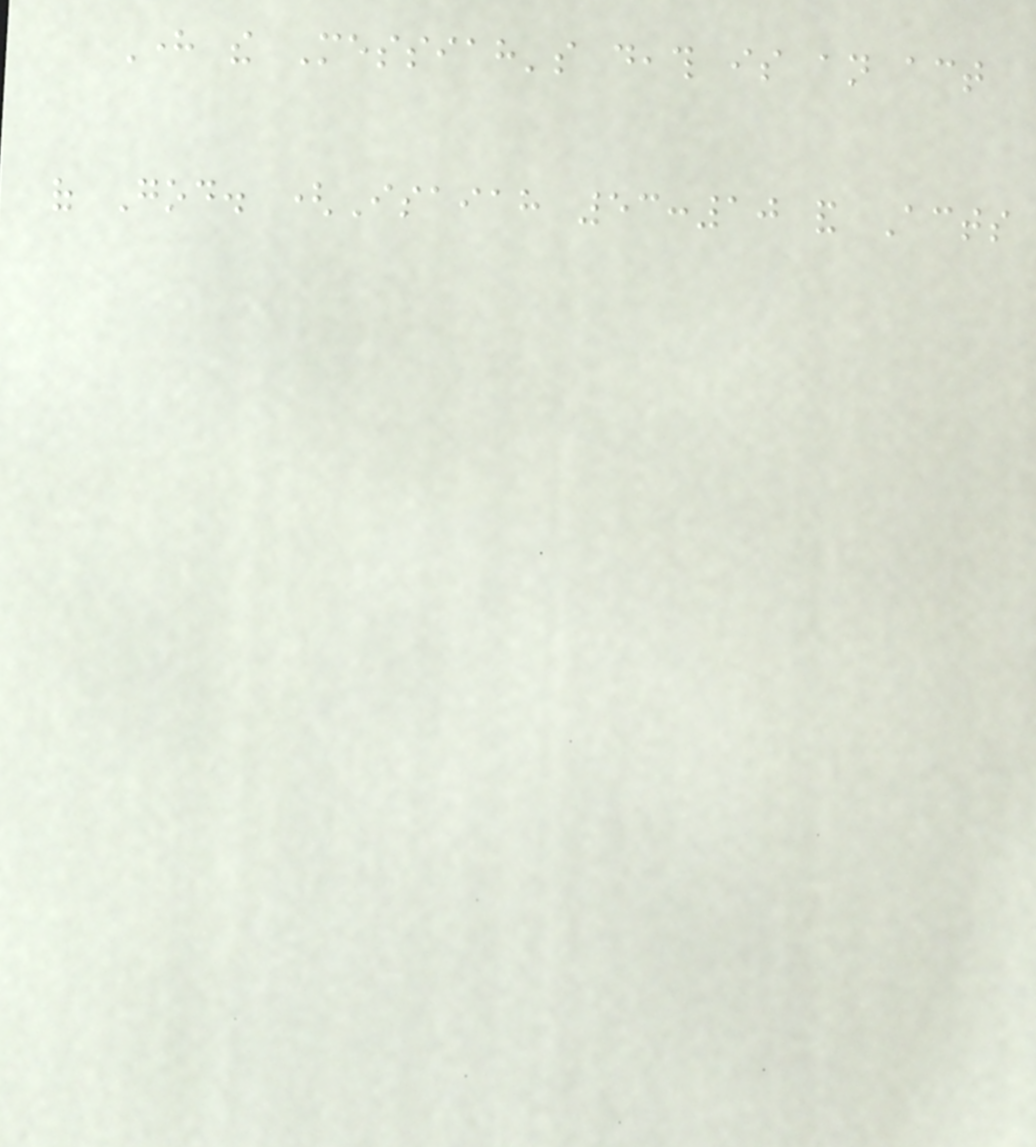Here the Messiah's death is an act
of God. (Isaiah 53:10 and Acts
